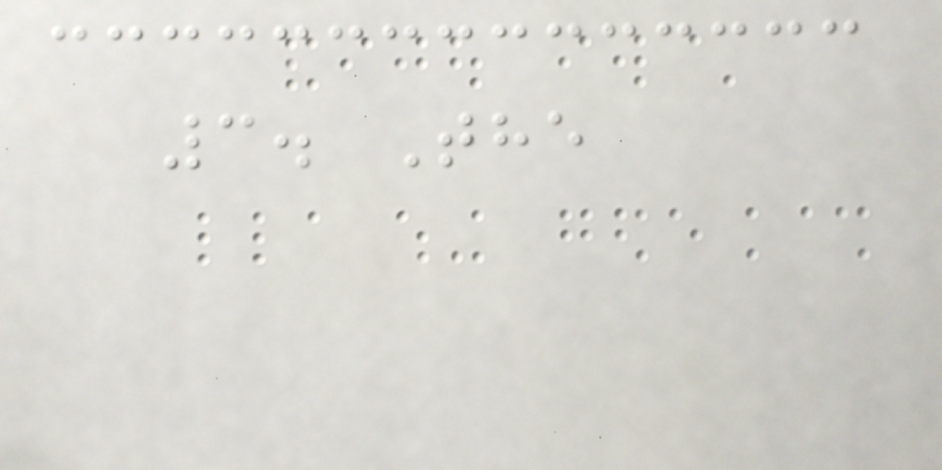3. The
